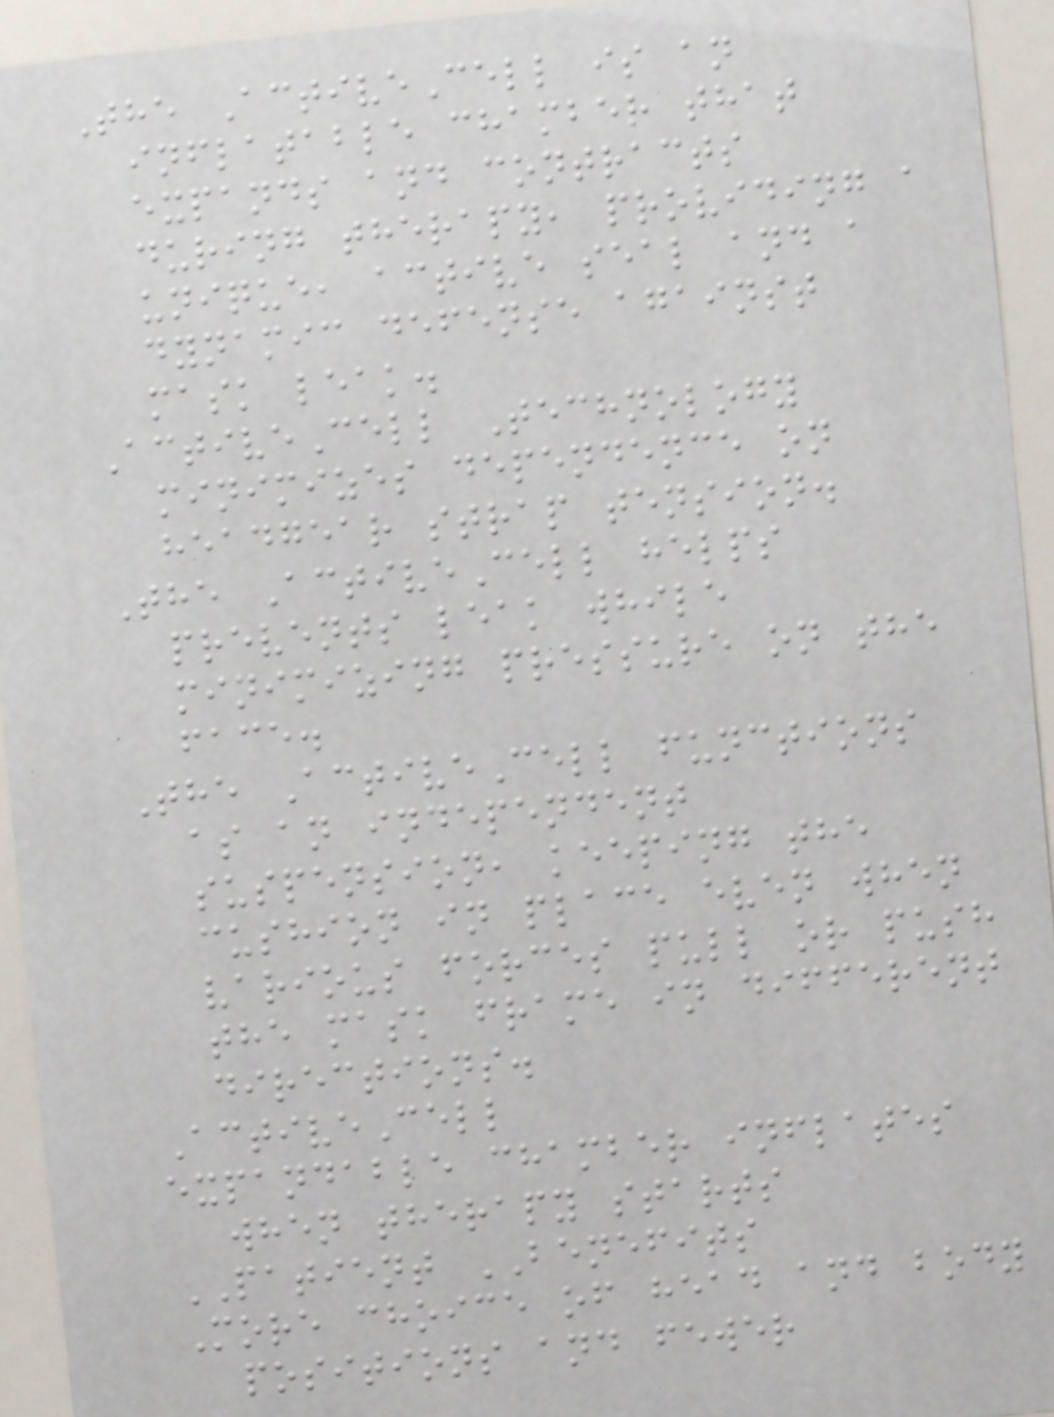The ActiveCell is an
inflatable chamber that
expands and contracts
during therapy, providing a
unique, active seal and a
dynamic defense against
mask leak.
ActiveCell Technology
minimizes dependence on
headgear strap tension.
The ActiveCell helps
prevents leak while
minimizing pressure on the
face.
The ActiveCell functions
as an independent
suspension, keeping the
cushion in place even when
various forces pull or push
the mask frame in different
directions.
ActiveCell
expandable chamber inflates
when therapy starts
PATIENT BENEFITS
More choice of head and body
positions and fewer
